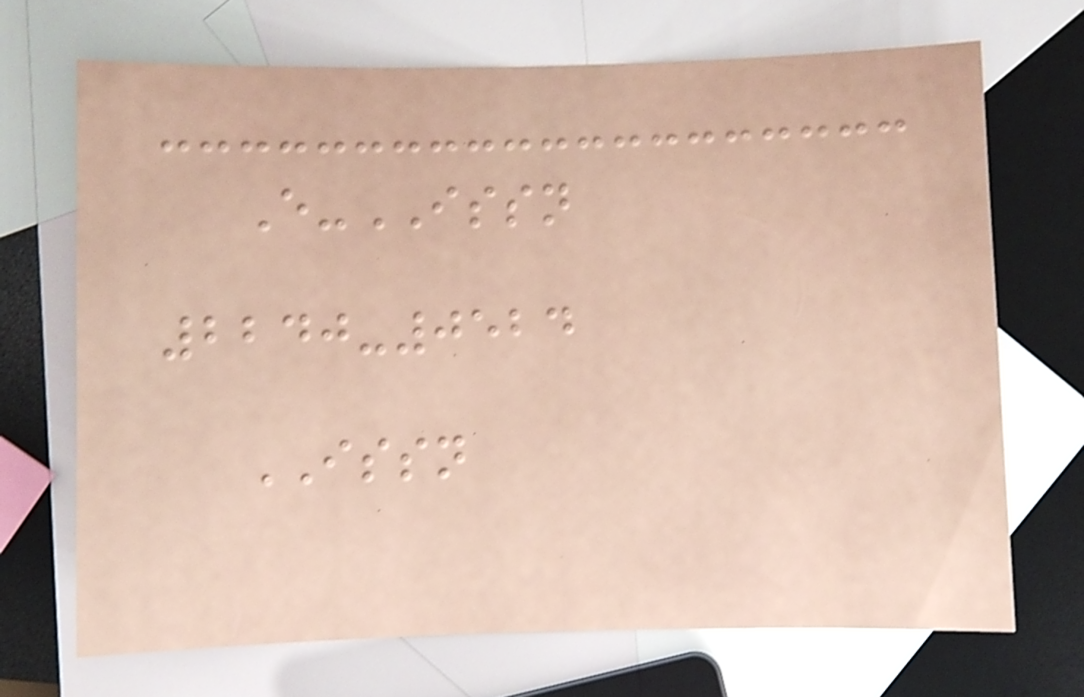E-ISSN
2240-0524
ISSN
